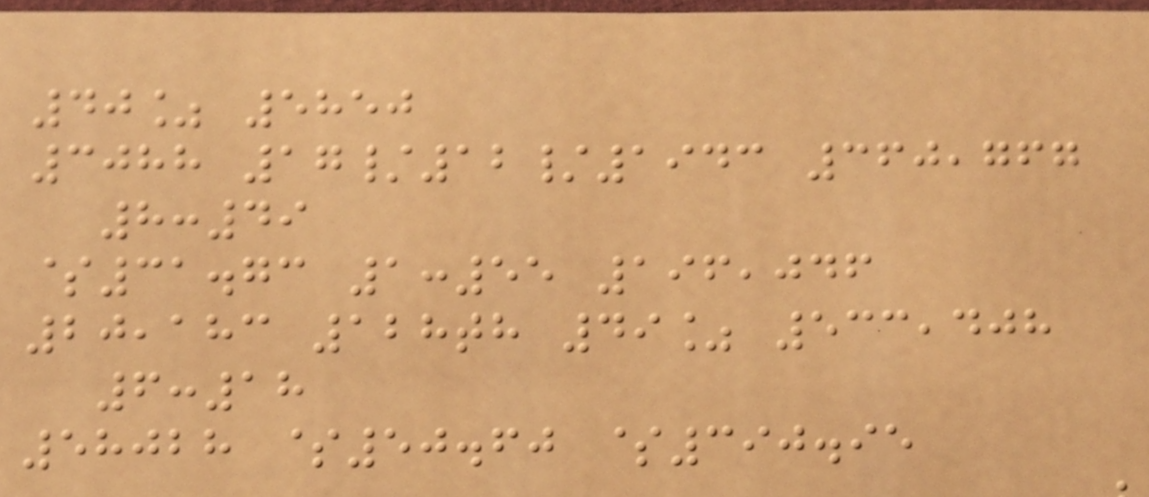40% 5850
3088 17/12/1943 360,767
8:49
$31.73 1:55 196,046
20,183 128th 49% 533,408
6:18
58028 $50.60 $390.95
